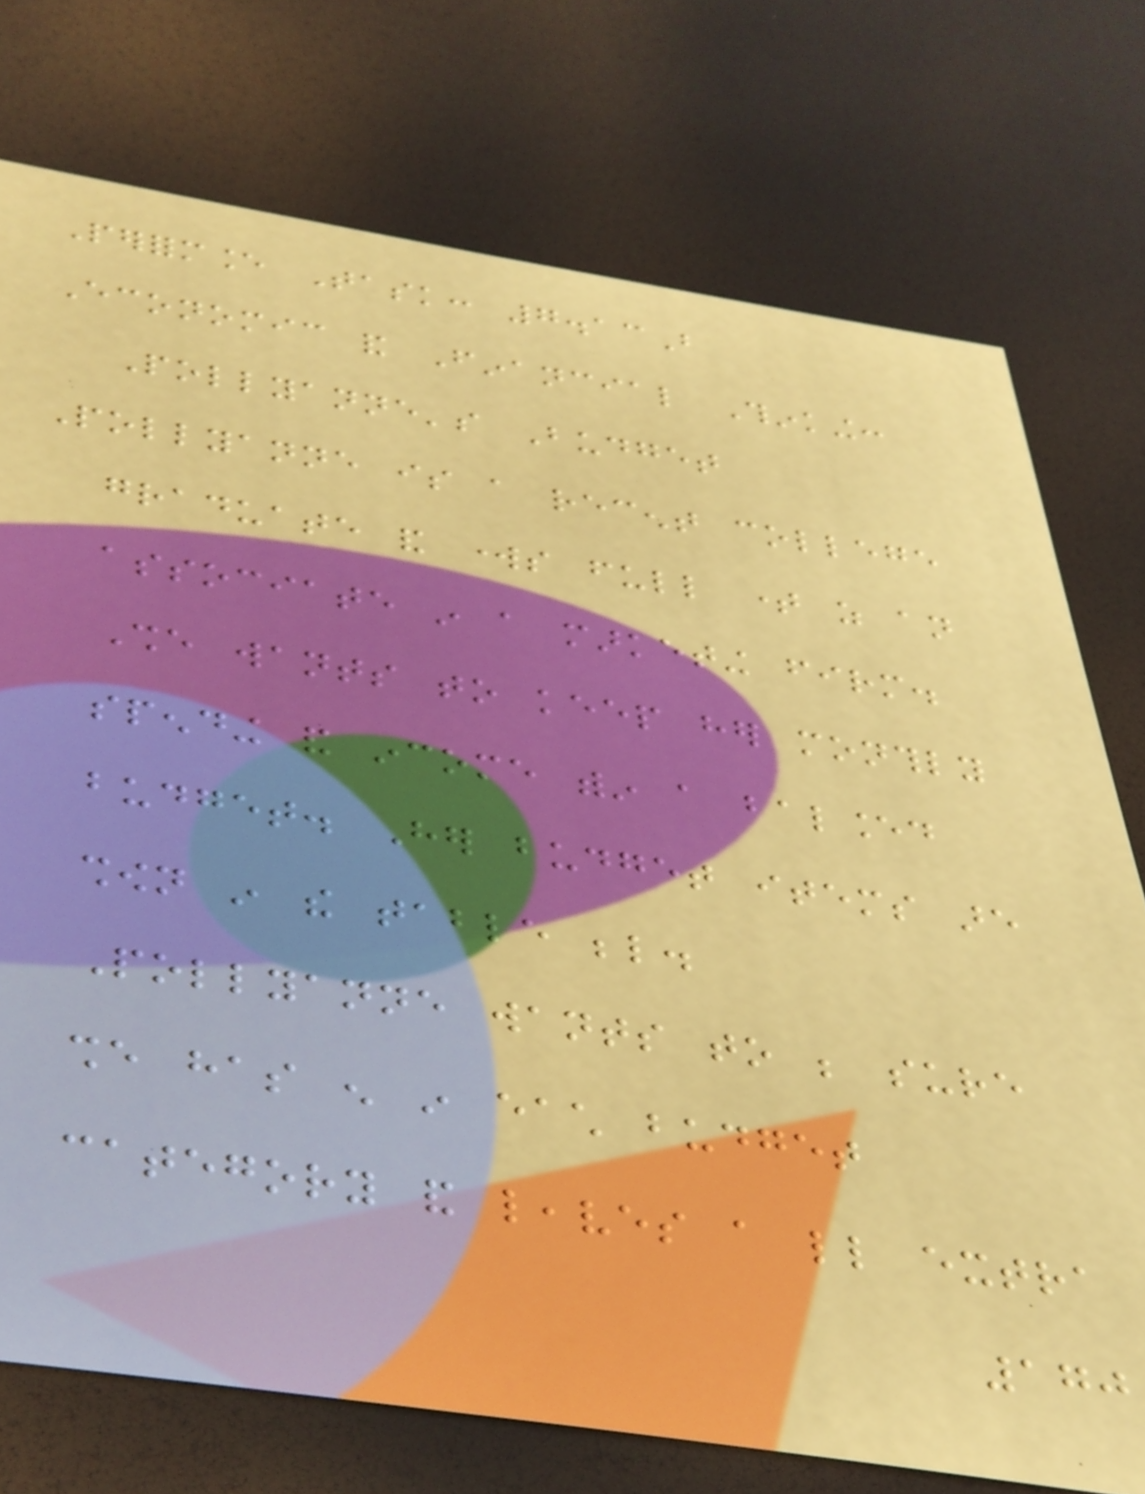Performance Task: 7.13B
Economic and Financial Thinking:
Pollyanne's Budget
Pollyanne is a recent college
graduate and works full time as an
associate in a marketing firm.
She wants to keep her monthly
spending and income within a balanced
budget. Her budget items are
shown in the table below.
Pollyanne wants to be sure
she has enough in each budget
category and leaves a little extra
170
